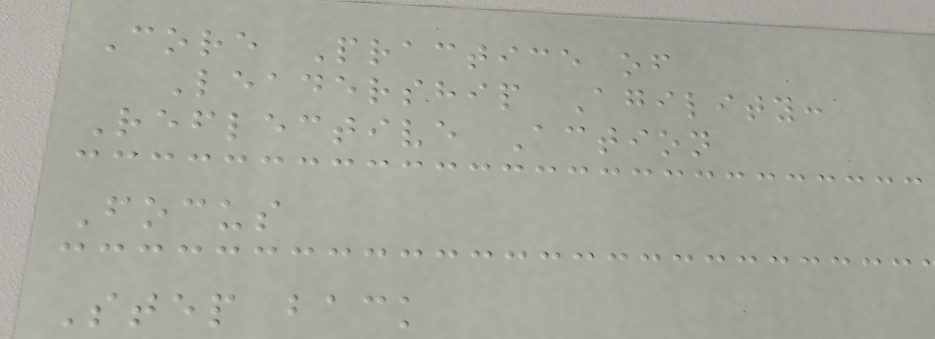Core Practice of
Leadership Agility:
Reflective Action
Focus
Step back
